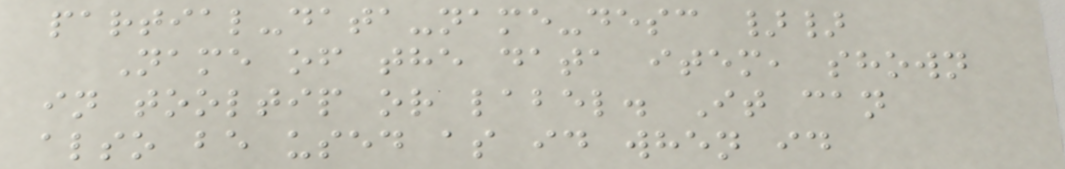partial-data-name-desc }}
Name of the data item, shown
in tooltip or label. It can
also be used as id when id
